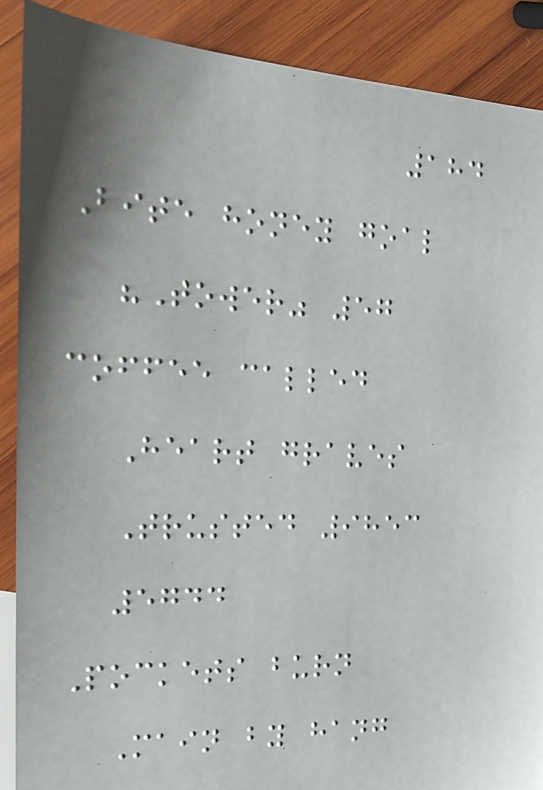184
Bite honey goal
"Tower" 57
coffee called
Heart graves
Trusted 9853
5744
Pockets burn
Main by hang
